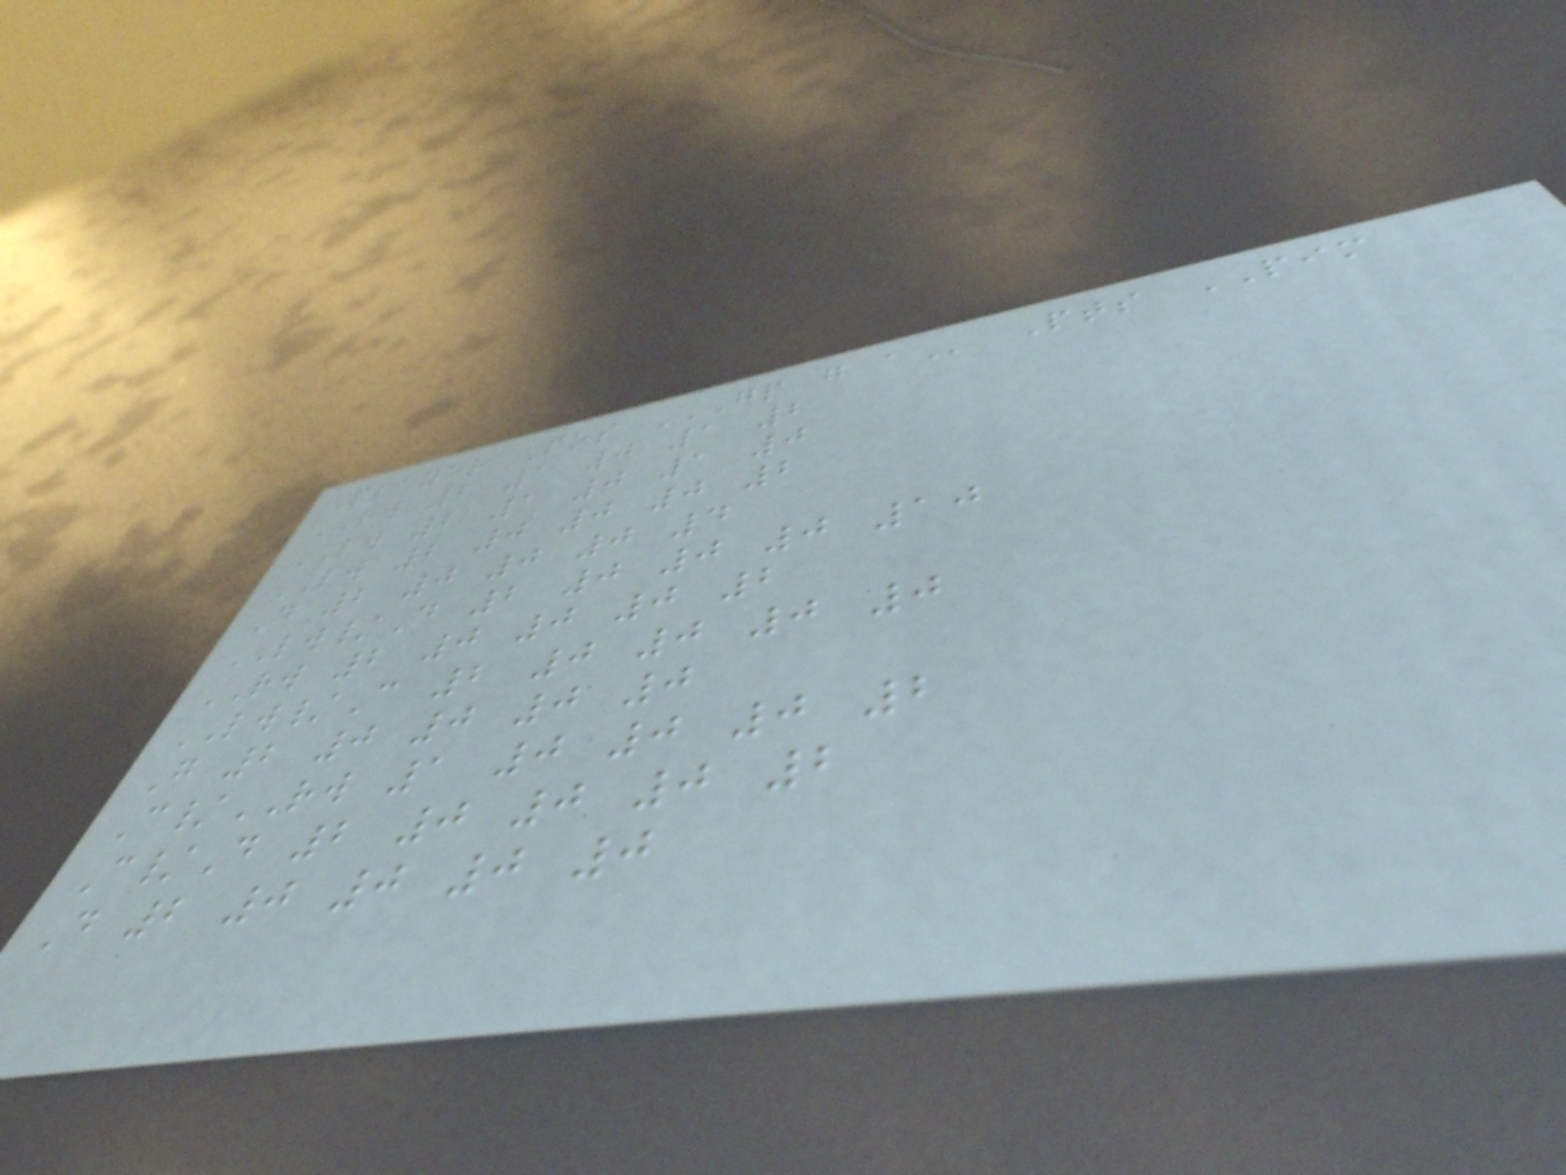Player Pos GP G A Pts PIM
RW 2 1 0 1 2
LW 2 1 0 1 0
LW 2 0 0 0 2
D 2 0 0 0 4
LW/D 2 0 0 0 10
RW 2 0 0 0 2
LW/C 2 0 0 0 0
G 2 0 0 0 0
C/RW 1 0 0 0 2
C/D 2 0 0 0 2
D 2 0 0 0 0
